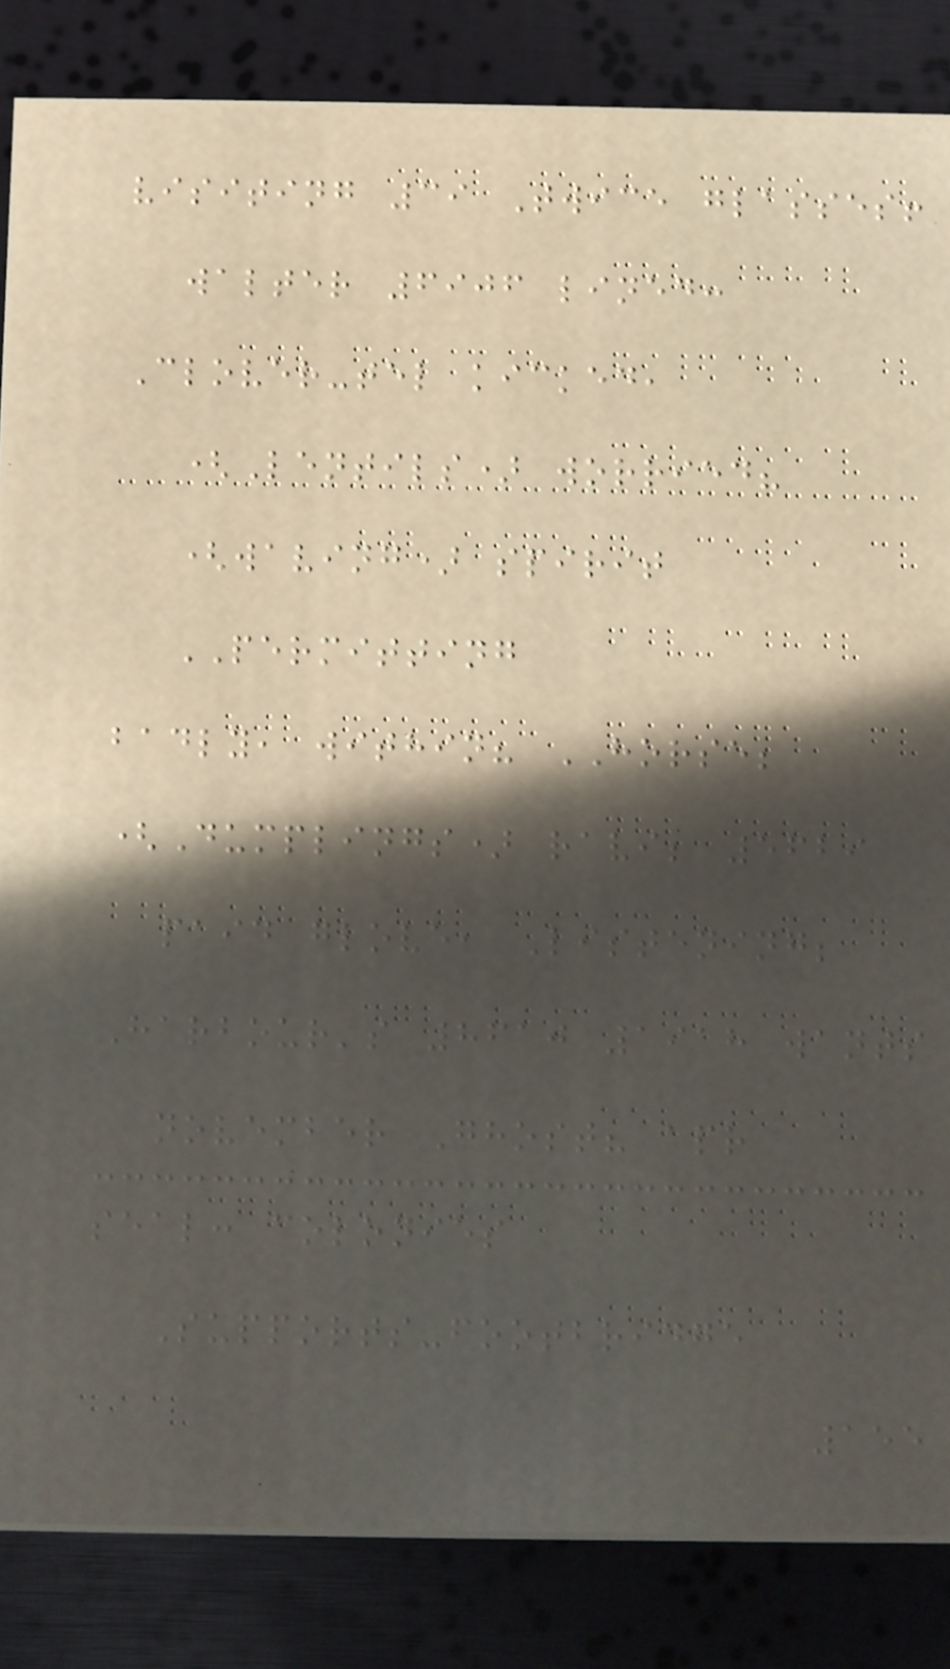visiting 39 Twice glasses!
walter 6906 lined:
Clover-tel kicked,
(Lentils) worried?
(waving) spirit
PERMITTING
badly, within? HORSE;
(Dumplings) ravi; 5629
paid glove, Listening;
Harbour's 8610 1918 wants
november Ghost? apr
seal: colonies
Supports-footbridge
155
